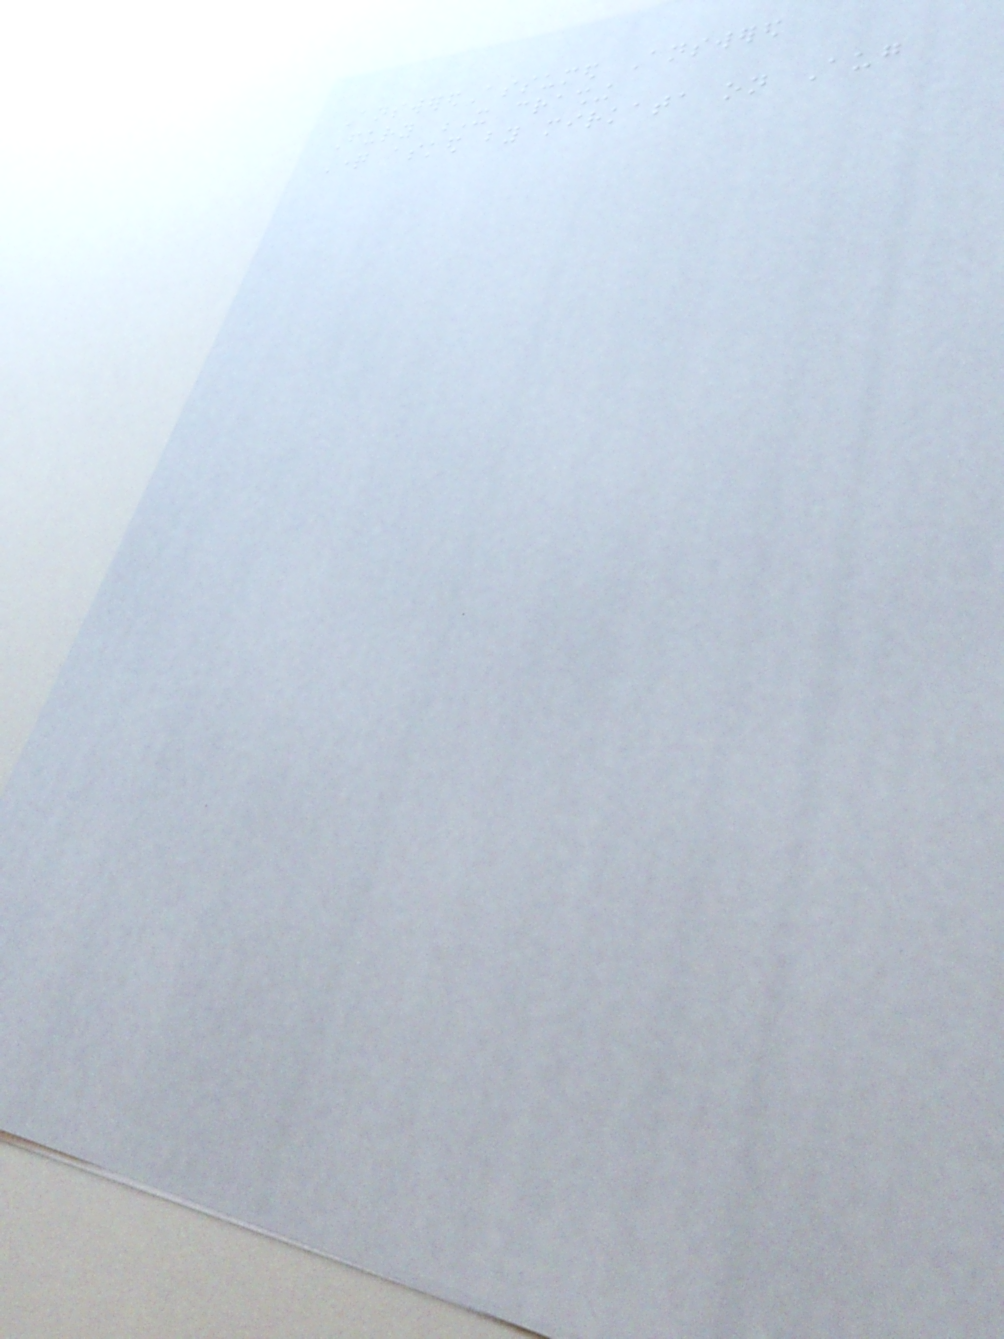AnsweredAssumed Answered
Fury X crashing
Question asked by mirkata on Aug
